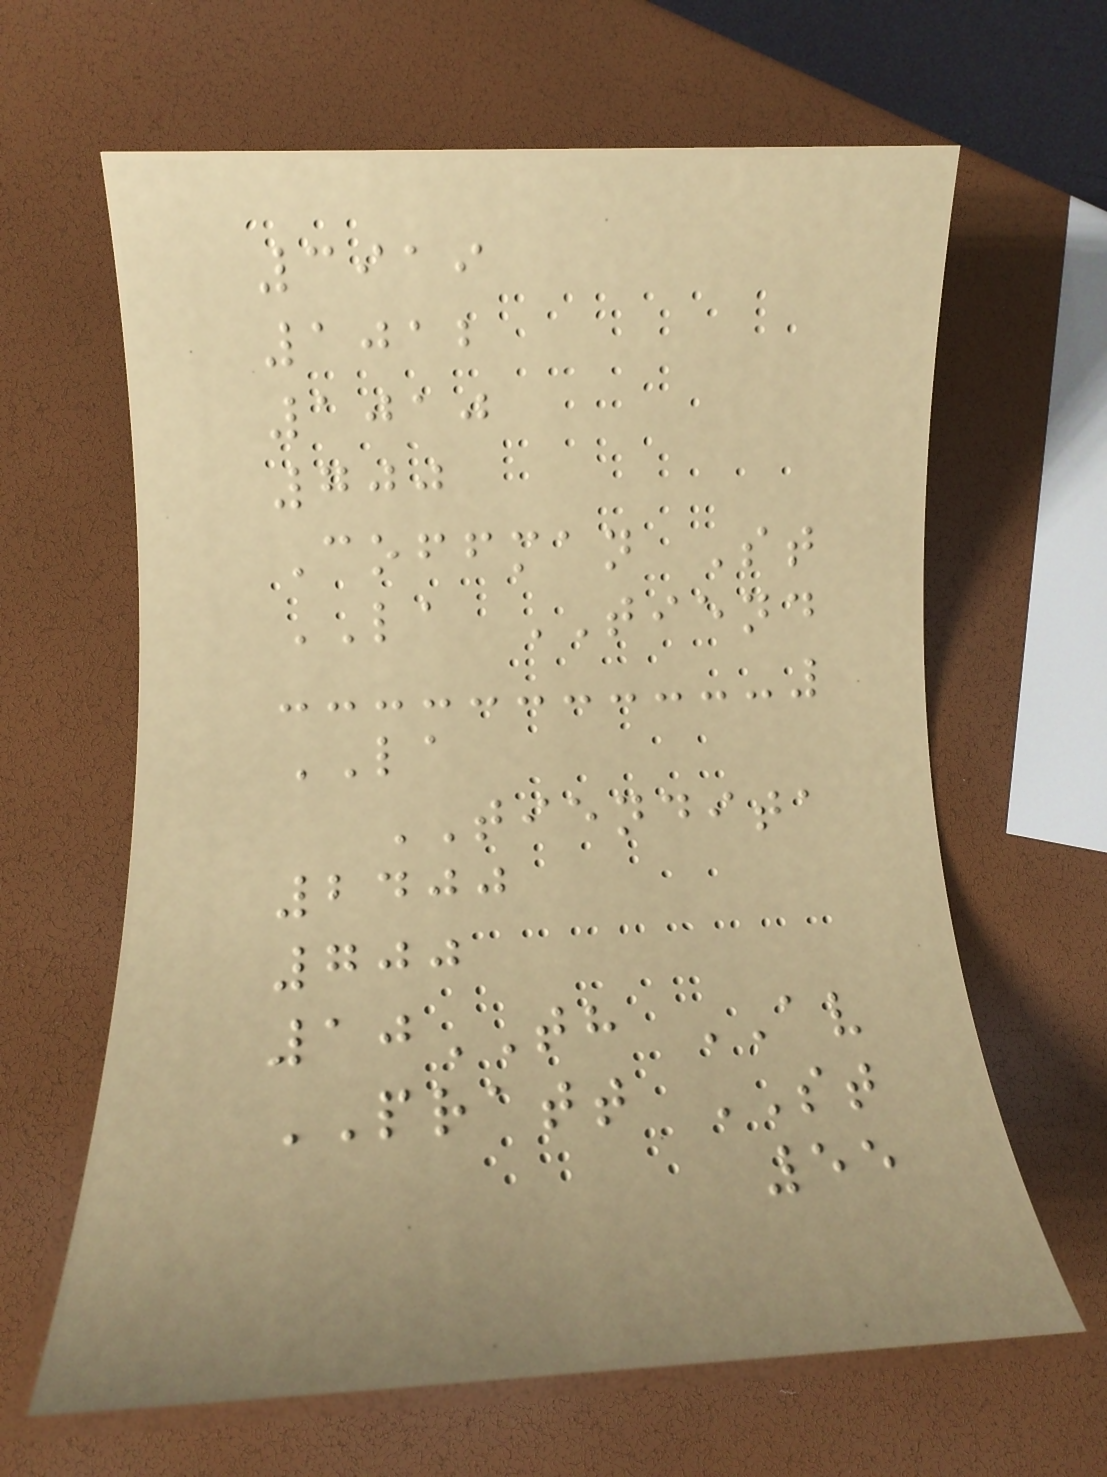3919
1012
1010
700
Coffman St
LA TIEND
LA
TIENDITA
2400
700
10TH AV
PRATT ST
55
